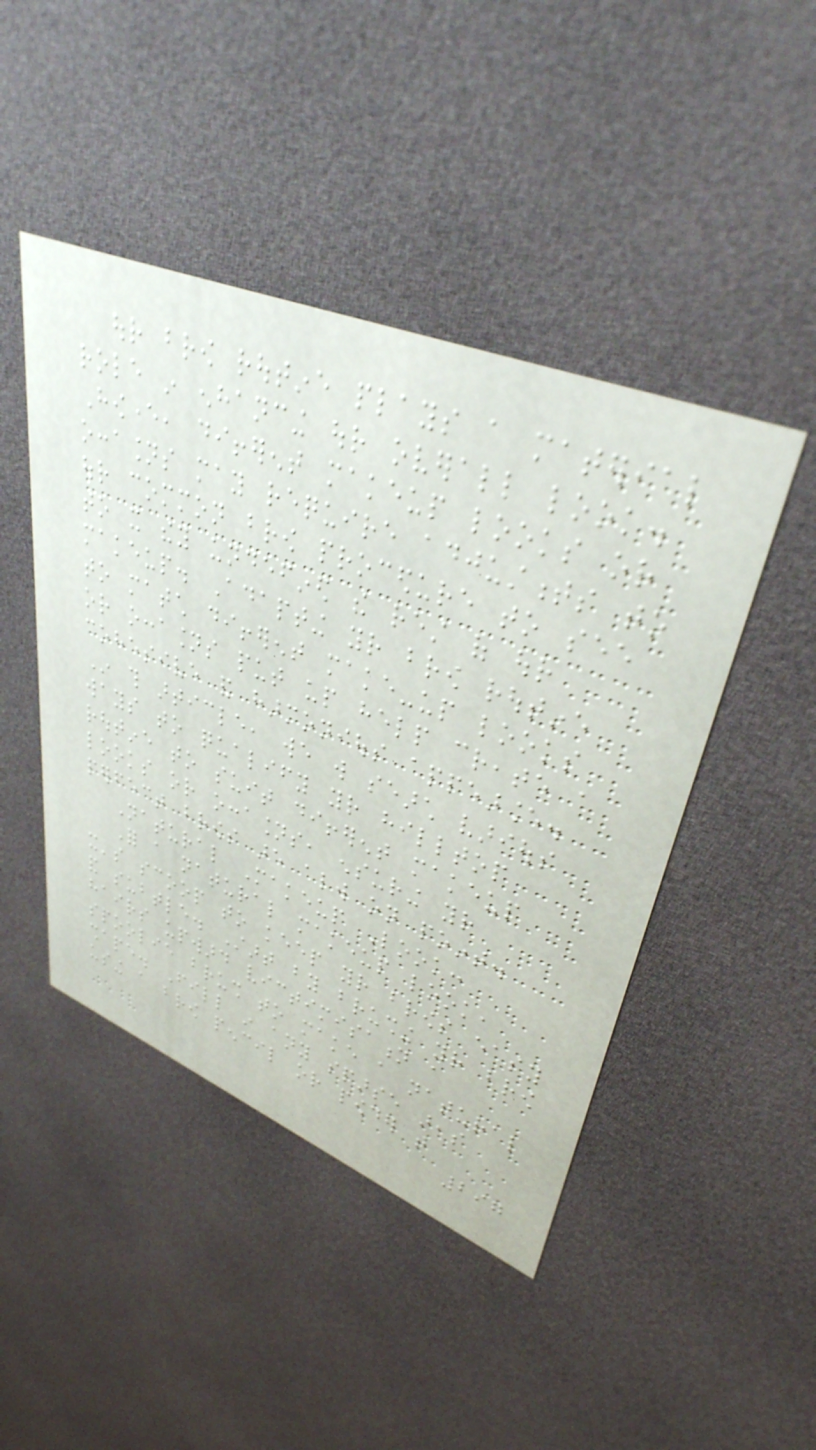our brow routine plays a material
role in enhancing our overall look.
However, different makeup looks or
occasions may require adjustments to
our common brow procedure to see
to it they undefined the rest of our
makeup. Adapting your brow routine
to match different make-up looks
or occasions put up help create a
cohesive and harmonious appearance.
In this article, we will search various
ways to qualify your hilltop
routine to suit different makeup
looks or occasions, ensuring your
perfect brows are always on point.
Natural Makeup Look:
For a natural makeup look,
it's scoop to keep your brows easy
and subtle. Start by brushing your brow
hairs upward victimisation a
spoolie brush to make a natural
shape. Fill in any sparse areas
using a brow pencil or powder that
297
